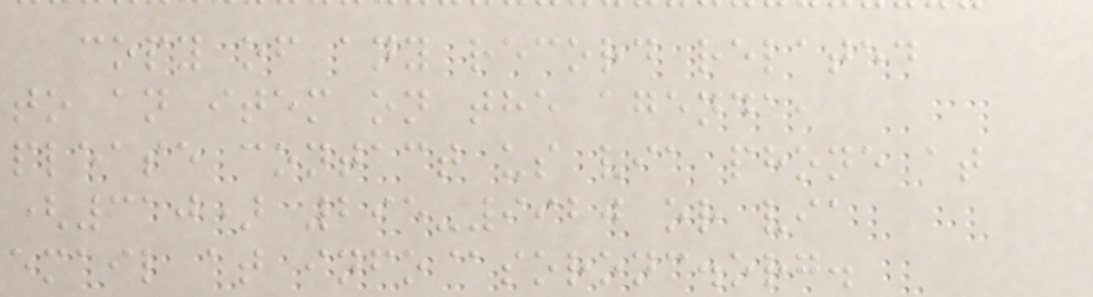copy of any record related
to an item on the agenda,
please contact us via phone at
(310) 295-9920 or via
email at info@soronc.org.
